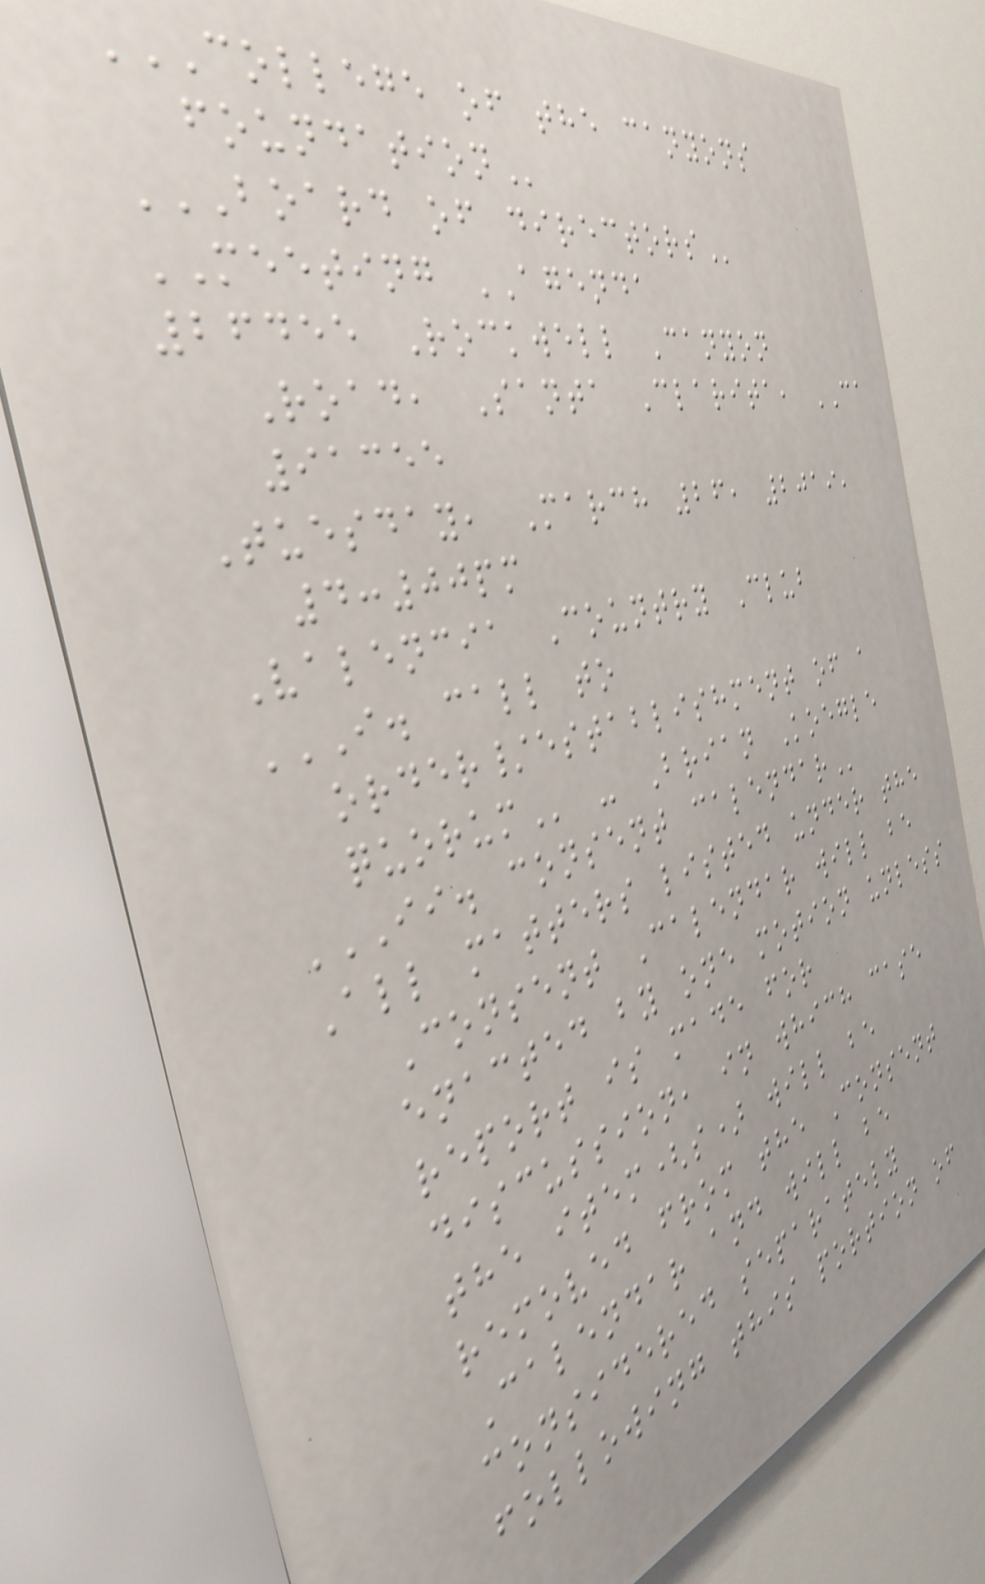COLLEGE OF THE CANYONS
FOUNDATION
BOARD OF DIRECTORS
MEETING AGENDA
26455 Rockwell Canyon
Road, Santa Clarita, CA
91355
Tuesday, March 26, 2019,
4:00pm
Valencia Country Club
I. CALL TO
ORDER/ESTABLISHMENT OF A
QUORUM - Brian Koegle
II. CONSENT CALENDAR
All matters listed under the
Consent Calendar will be
enacted by one motion unless
report is made for
discussion, in which case
the item(s) will be
removed from the Consent
Calendar and will be
considered separately
following this portion of
